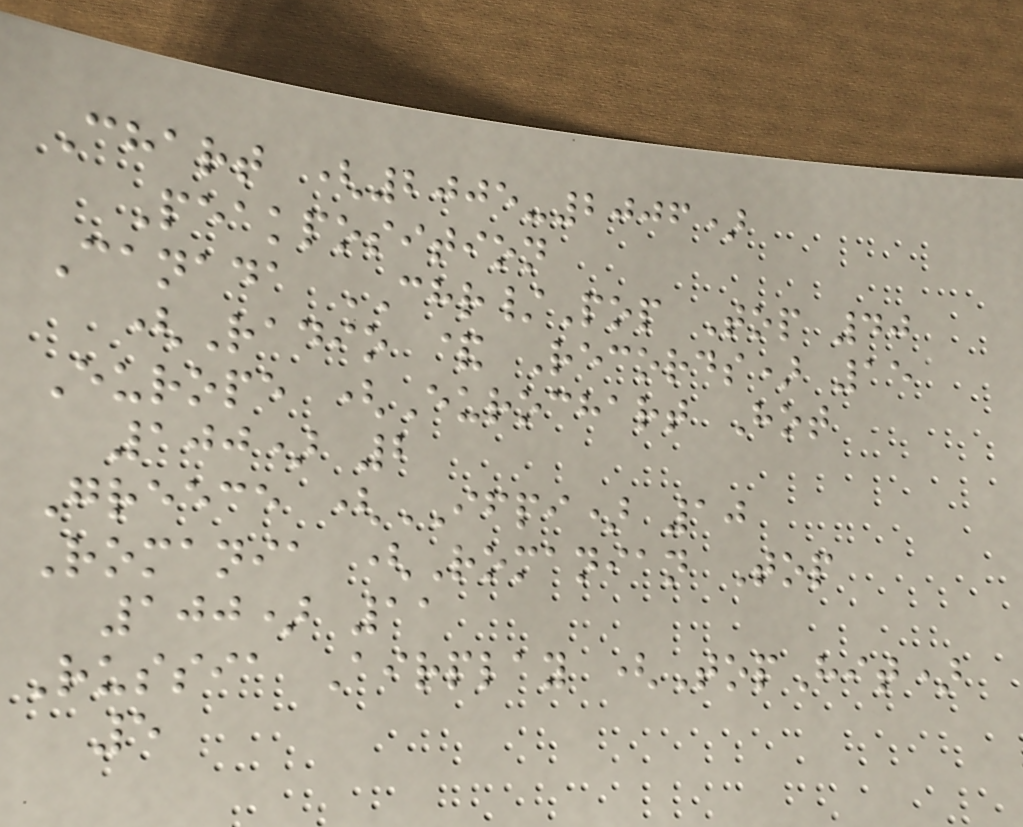Chart (2005-2006)
Peakposition
Canada CHR/Pop Top 40
(Radio & Records) 15
Europe (Eurochart Hot
100) 2
Greece (IFPI) 10
Romania (Romanian Top
100) 11
Russia Airplay (TopHit)
5
